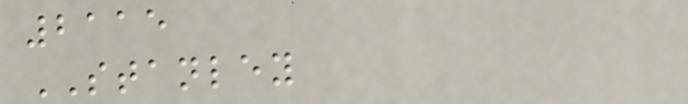2115
STANLEY
